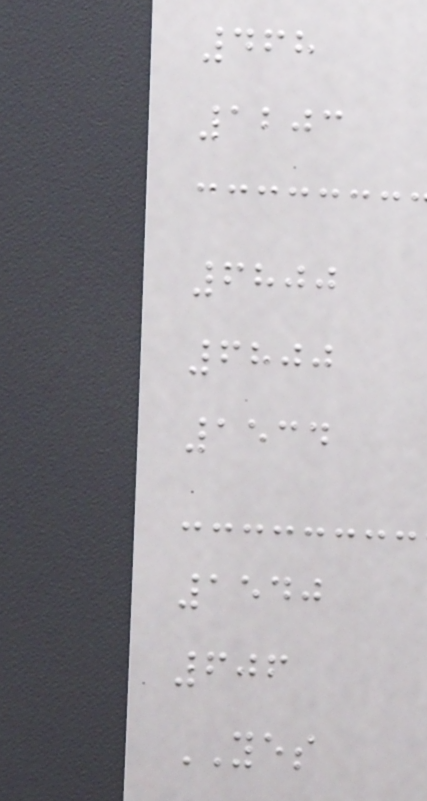468
1203
6800
6800
1534
1540
606
YES
